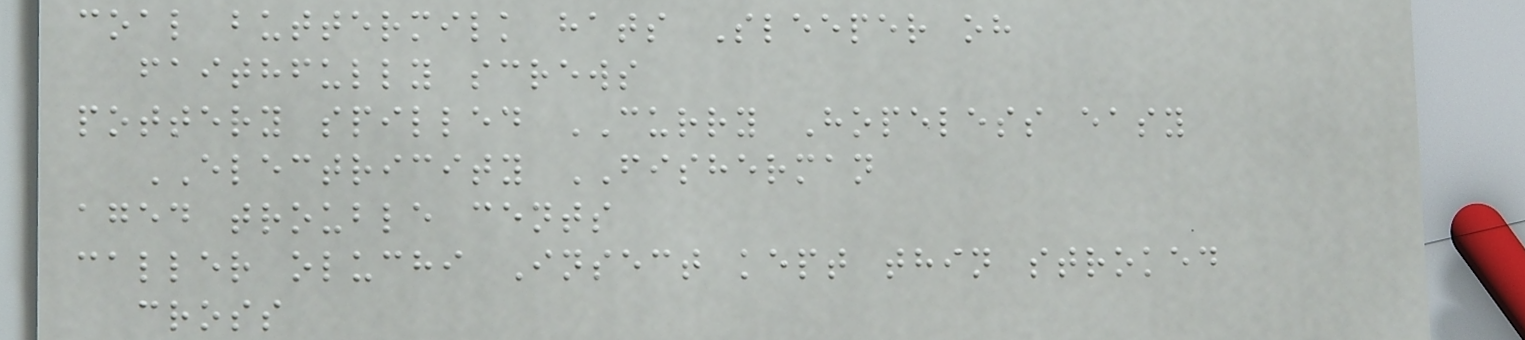coal buttermilk hats Sleeper oh
faithfully screws
pottery spilled CURRY Hopeless easy
ELECTRICITY FISHERMAN
aged trouble cents
caller oluchi Insect kept thin stroked
cross
